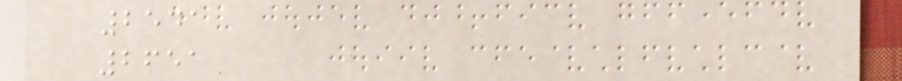2541
2651
